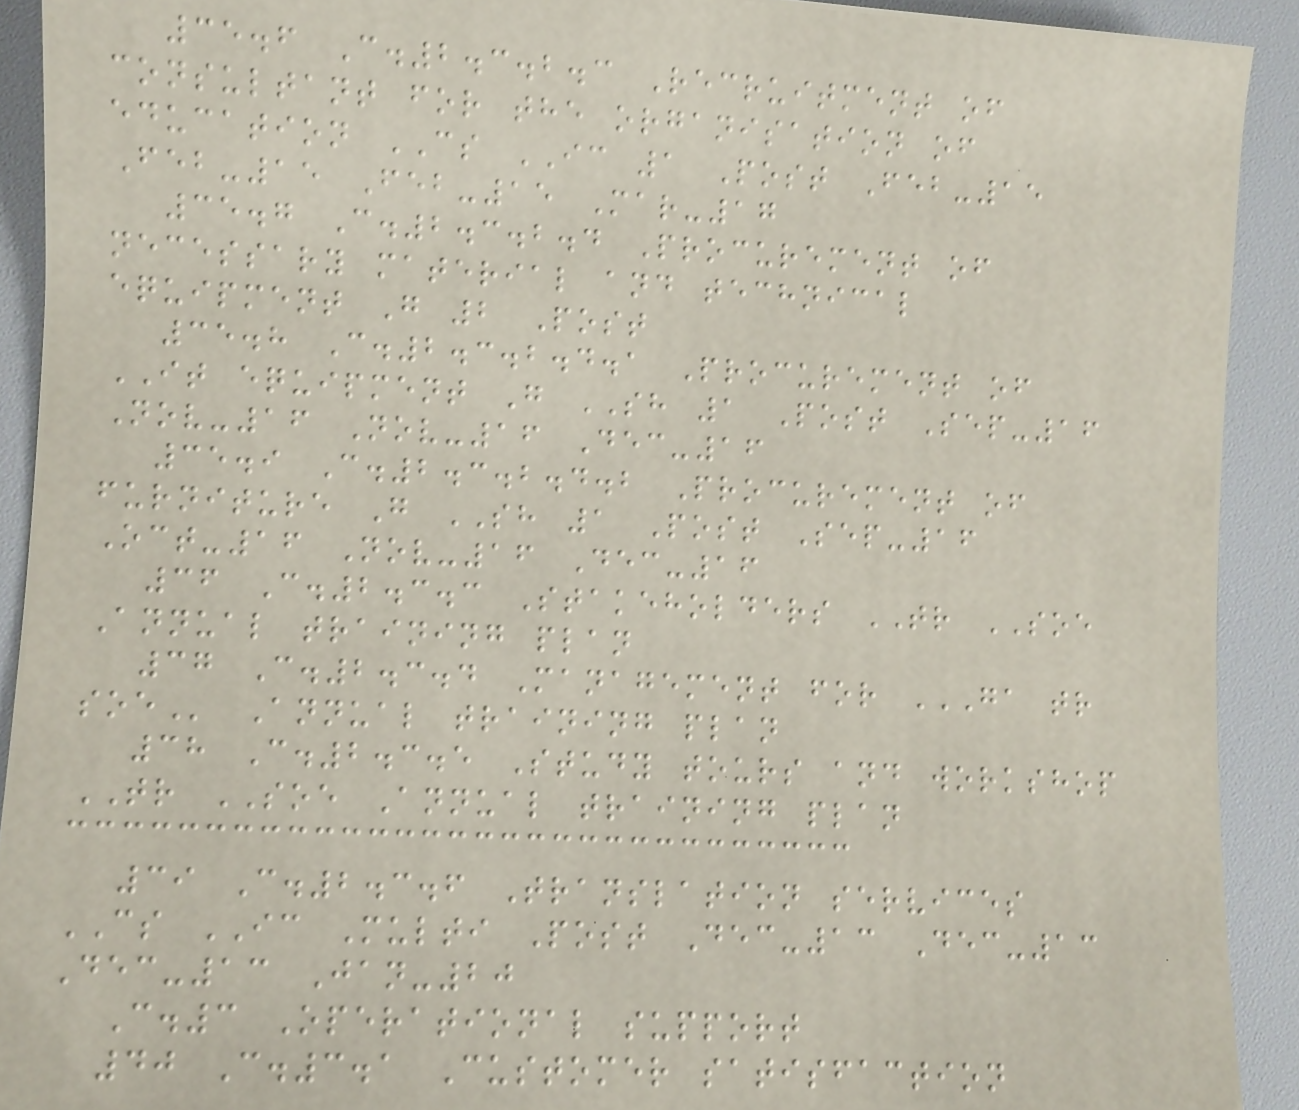35.6 C.2.3.2.3 Recruitment of
consultant for the organisation of
education CS IC 1 Post Feb-15
Feb-15 Feb-15 Mar-17
35.7 C.2.3.2.4 Procurement of
necessary material and technical
equipment G 2 Post
35.8 C.2.3.2.4.1 Procurement of
IT equipment G SH 1 Post Sep-16
Nov-16 Nov-16 Dec-16
35.9 C.2.3.2.4.2 Procurement of
furniture G SH 1 Post Sep-16
Oct-16 Nov-16 Dec-16
36 C.2.3.3 Stakeholders TR SOE
Annual training plan
37 C.2.3.4 Management for GA TR
SOE Annual training plan
38 C.2.3.5 Study tours and workshop
TR SOE Annual training plan
39 C.2.3.6 Translation services
CS IC Multi Post Dec-13 Dec-13
Dec-13 Jan-20
C.3 Operational support
40 C.3.1 Customer satisfaction
